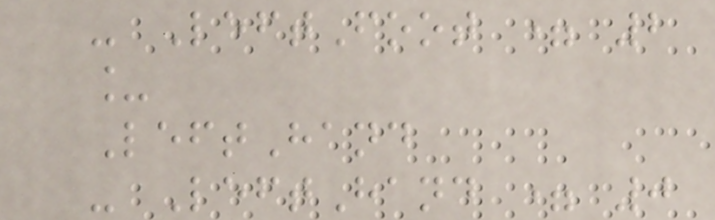- LeftFoot = 2
_
LeftHand
- LeftHand = 0
